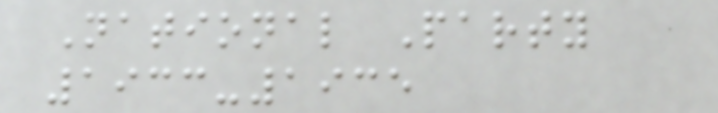National Party
1933-1935
